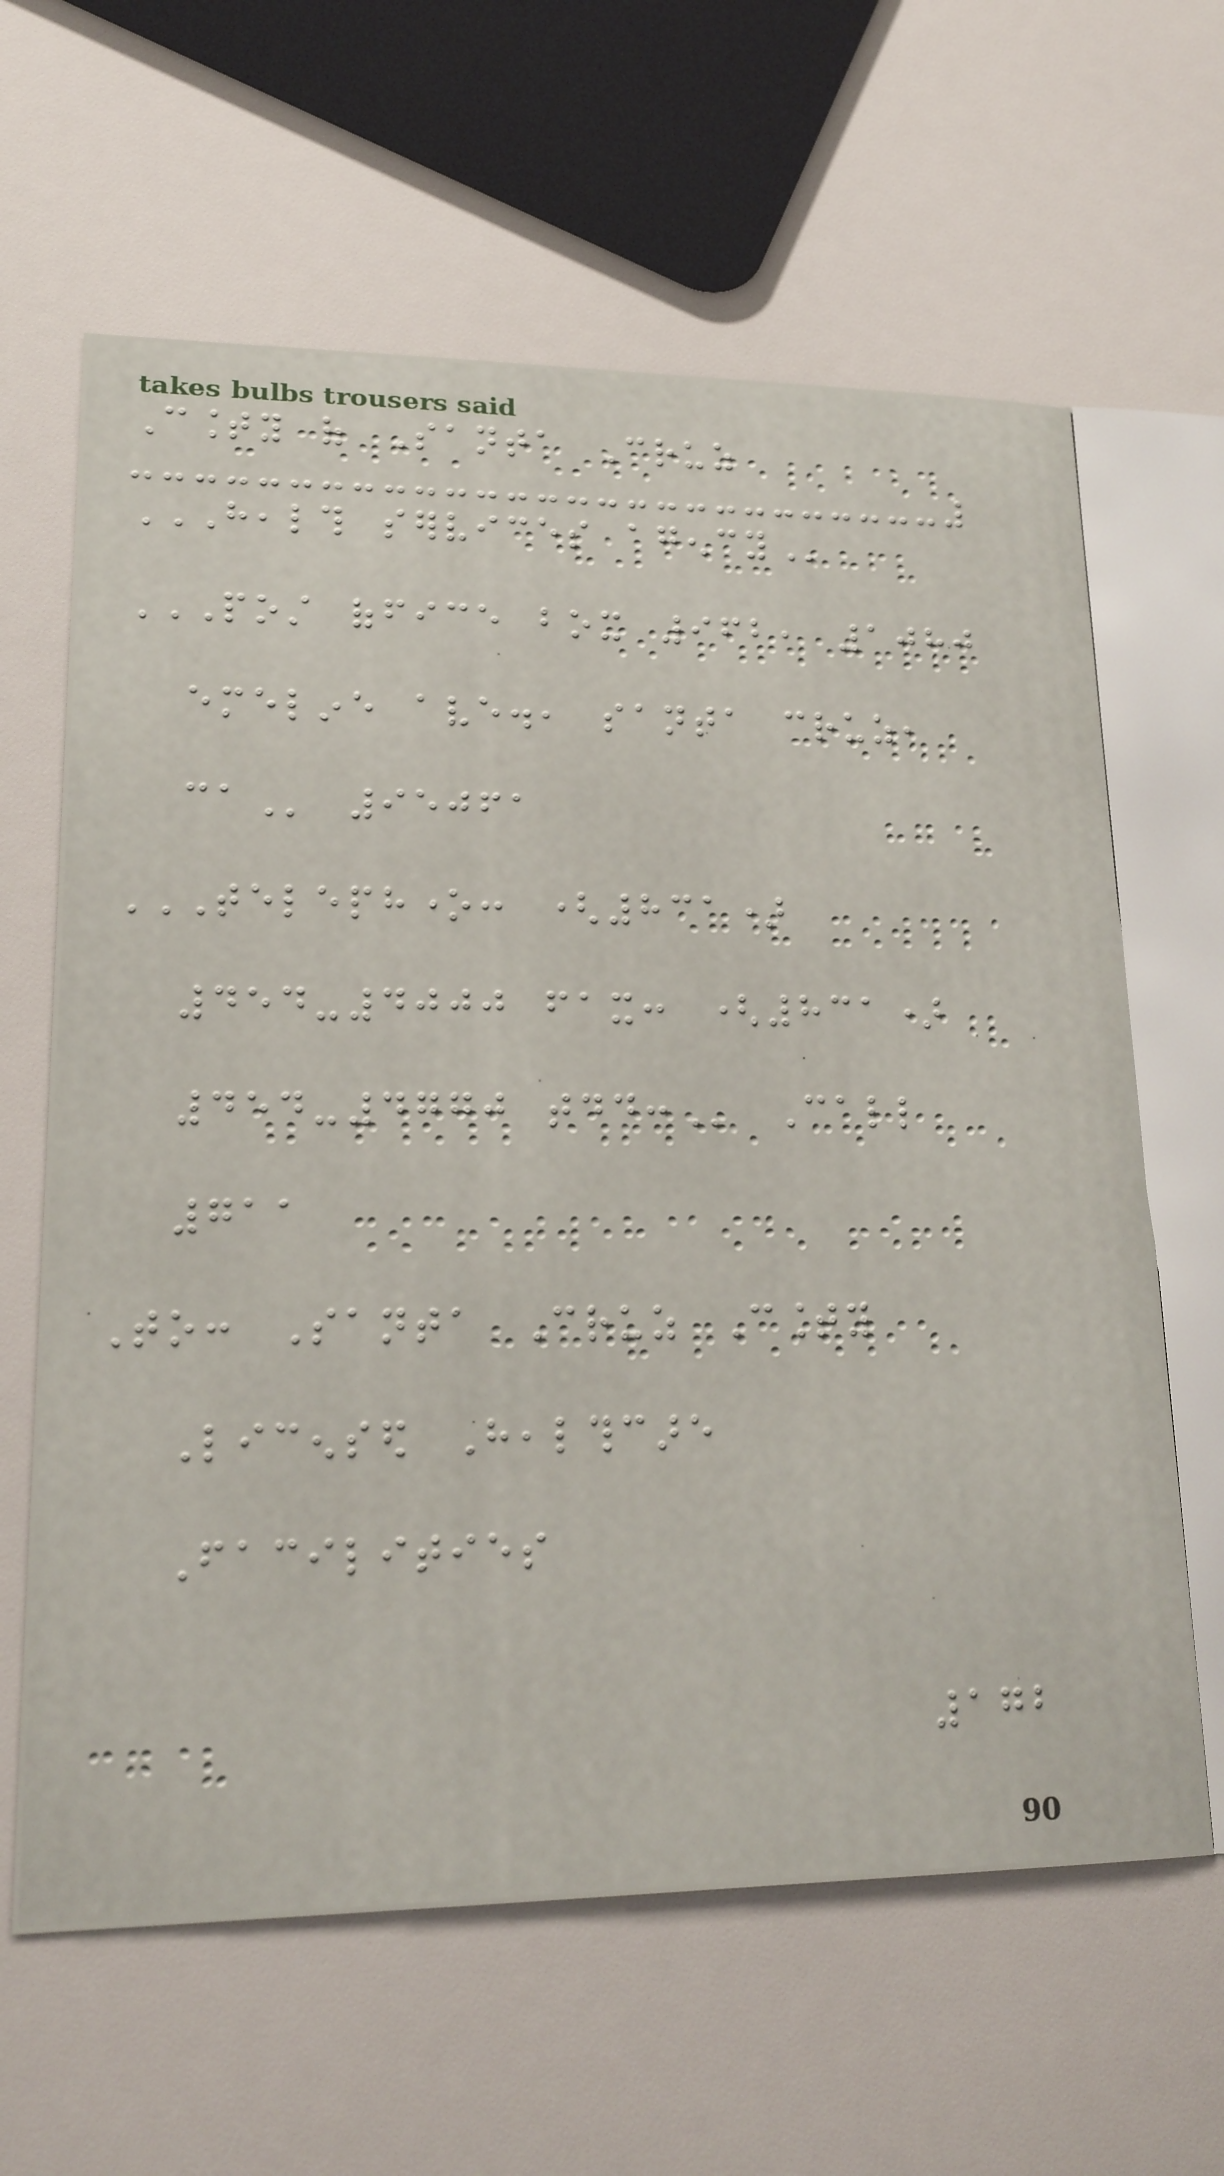County of Santa Cruz
HEALTH SERVICES AGENCY
POST OFFICE BOX 962, 1080
EMELINE AVE., SANTA CRUZ,
CA 95061
TELEPHONE: (831)
454-4000 FAX: (831)
454-4770 TDD: Call
711
To: Santa Cruz County
Licensed Healthcare
Facilities
172
